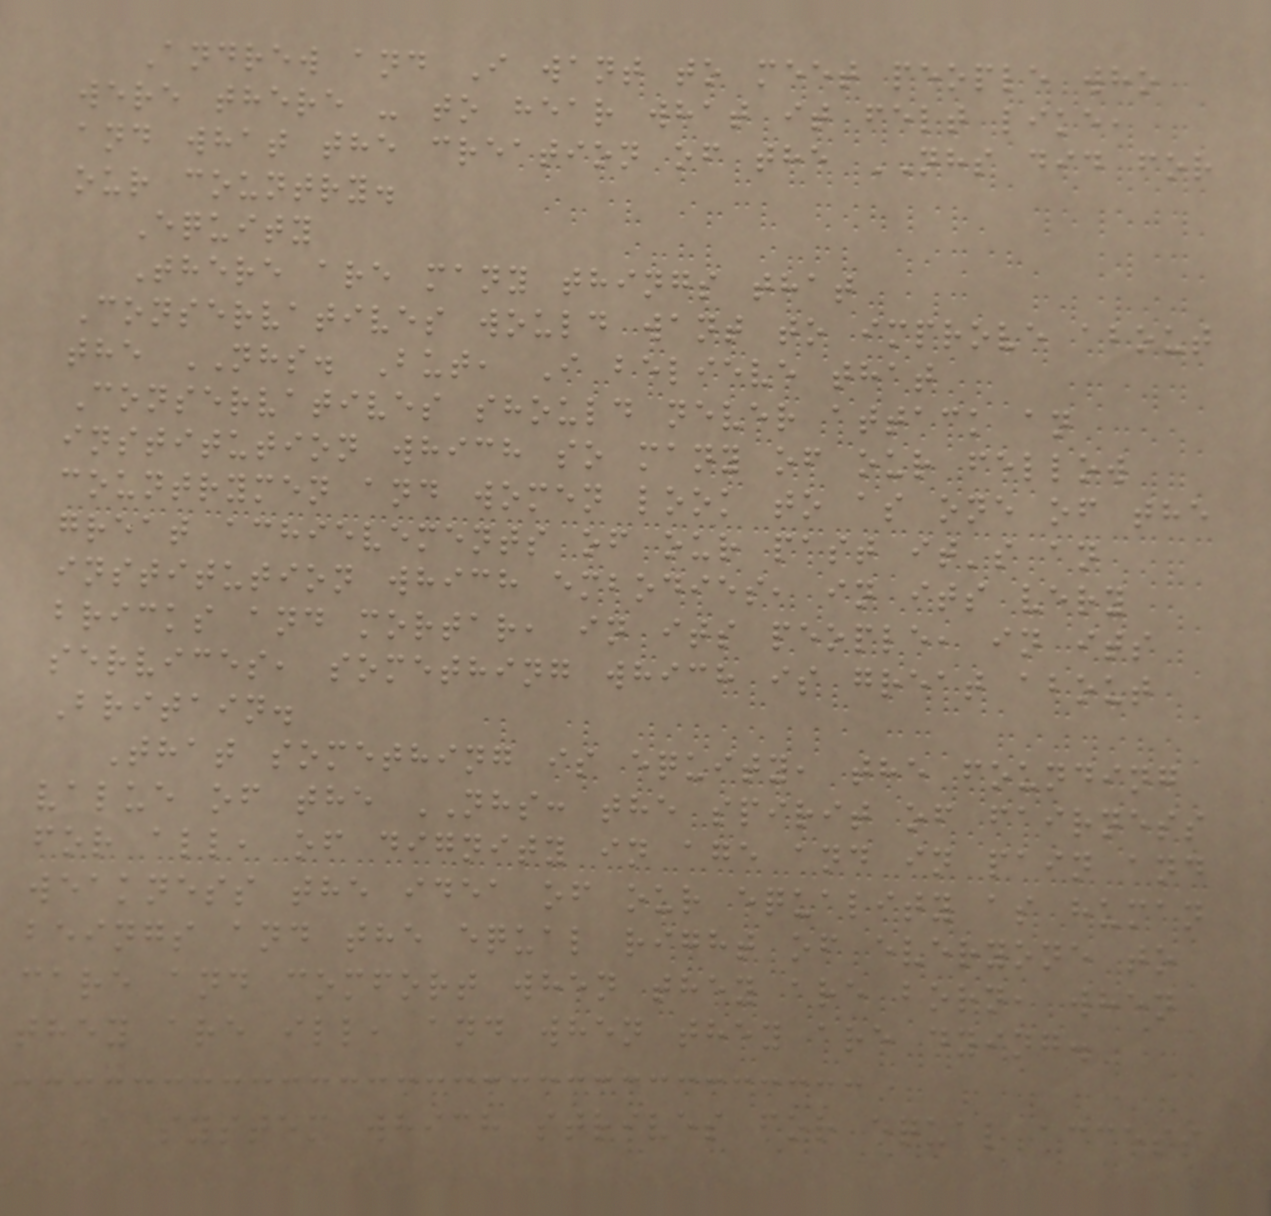Andrew and I want to meet people who
were there - to hear what it felt like,
and what the creation of the NHS did for
our country.
Equity
There are many things that
Conservatives would want to improve about
the NHS. But, I believe that
Conservatives should never attack an
institution which so many of our fellow
countrymen and women look to as one of the
great achievements of our past it's an
institution which embodies, in its very
bricks and mortar, in its people, in its
services, something which is great about
Britain.
That something is equity, the founding
value of the NHS: the spirit of fairness
for all, of dignity in age and in pain and
weakness the idea of our equality as human
beings and the equal right of everyone to
care and comfort when they are born, when
they are ill, and when they are dying.
A system which strives for equal access
